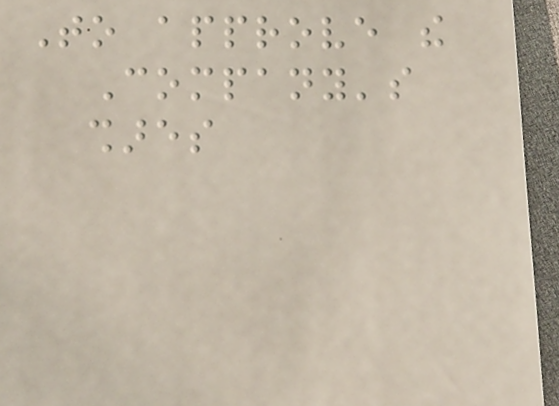To approve the
Company's
shares
